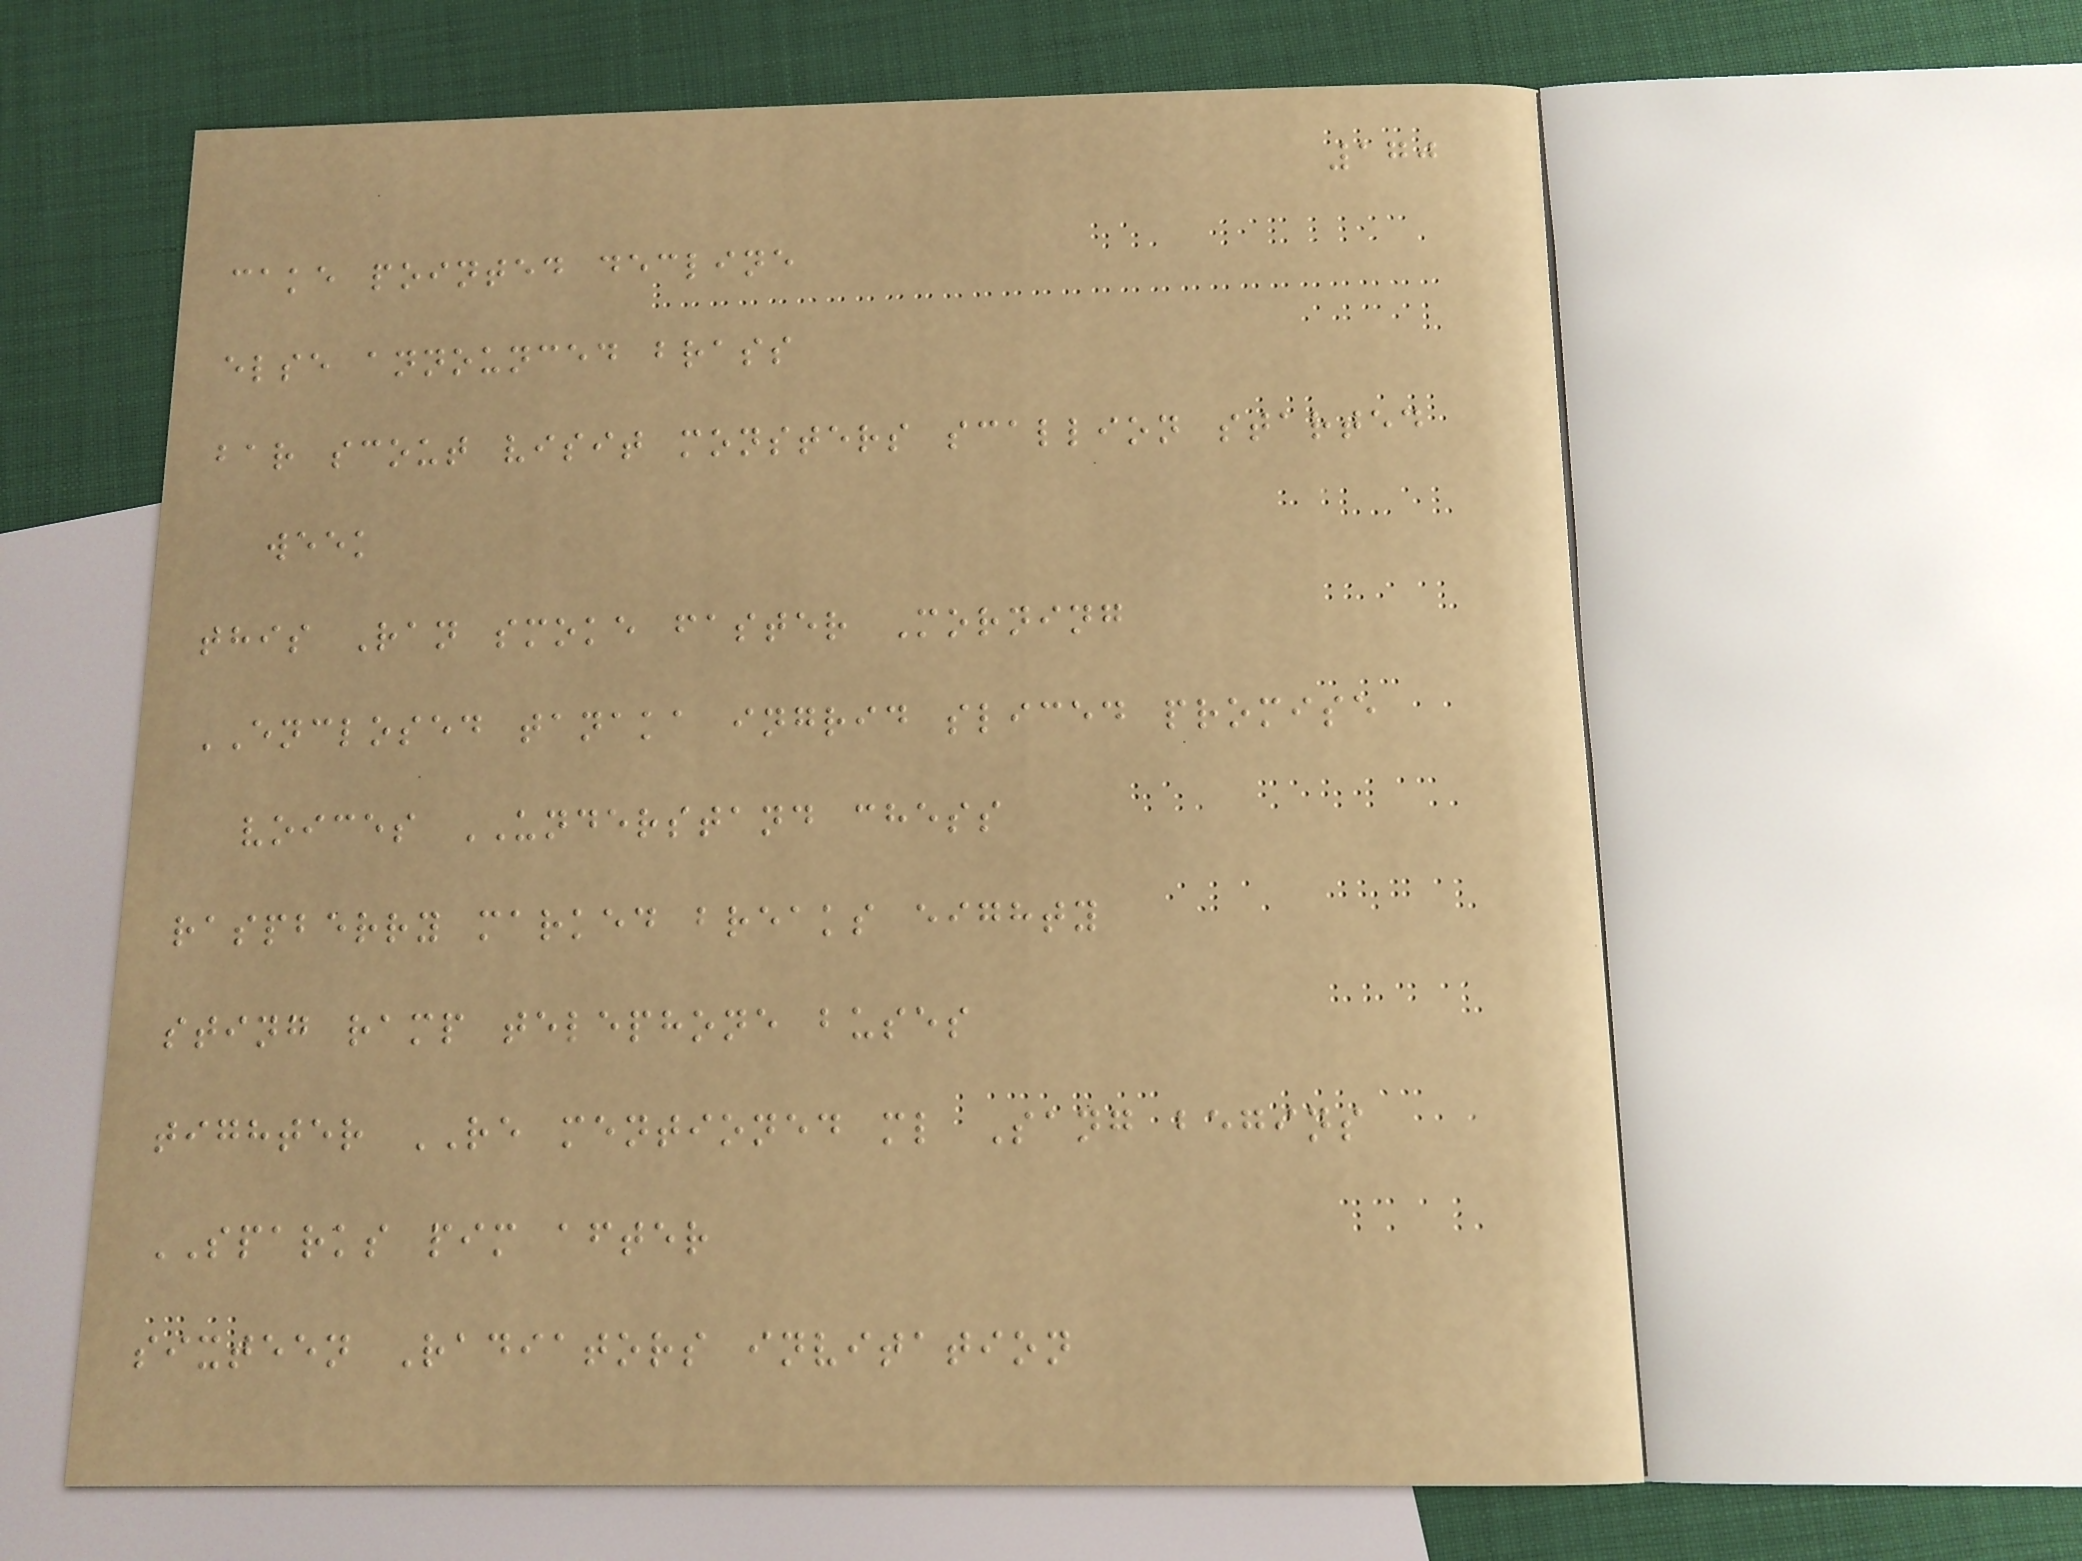170
cake pointed decline
else announced brass
bar scout visit monsters scallion started
week
this Ran smoke faster Morning
ENCLOSED tanaka ingrid sliced promise
voices UNDERSTAND chess
raspberry marked breaks eighty
sting ramp telephone buses
tighter RE mentioned ml Sang begins
SPARKS pim after
sixteen Radiators invitation
